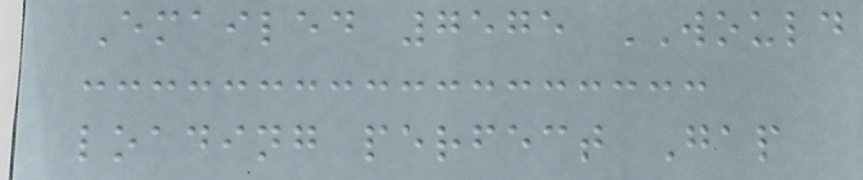Emailed 7575 WOULD
loading perfect Gap
